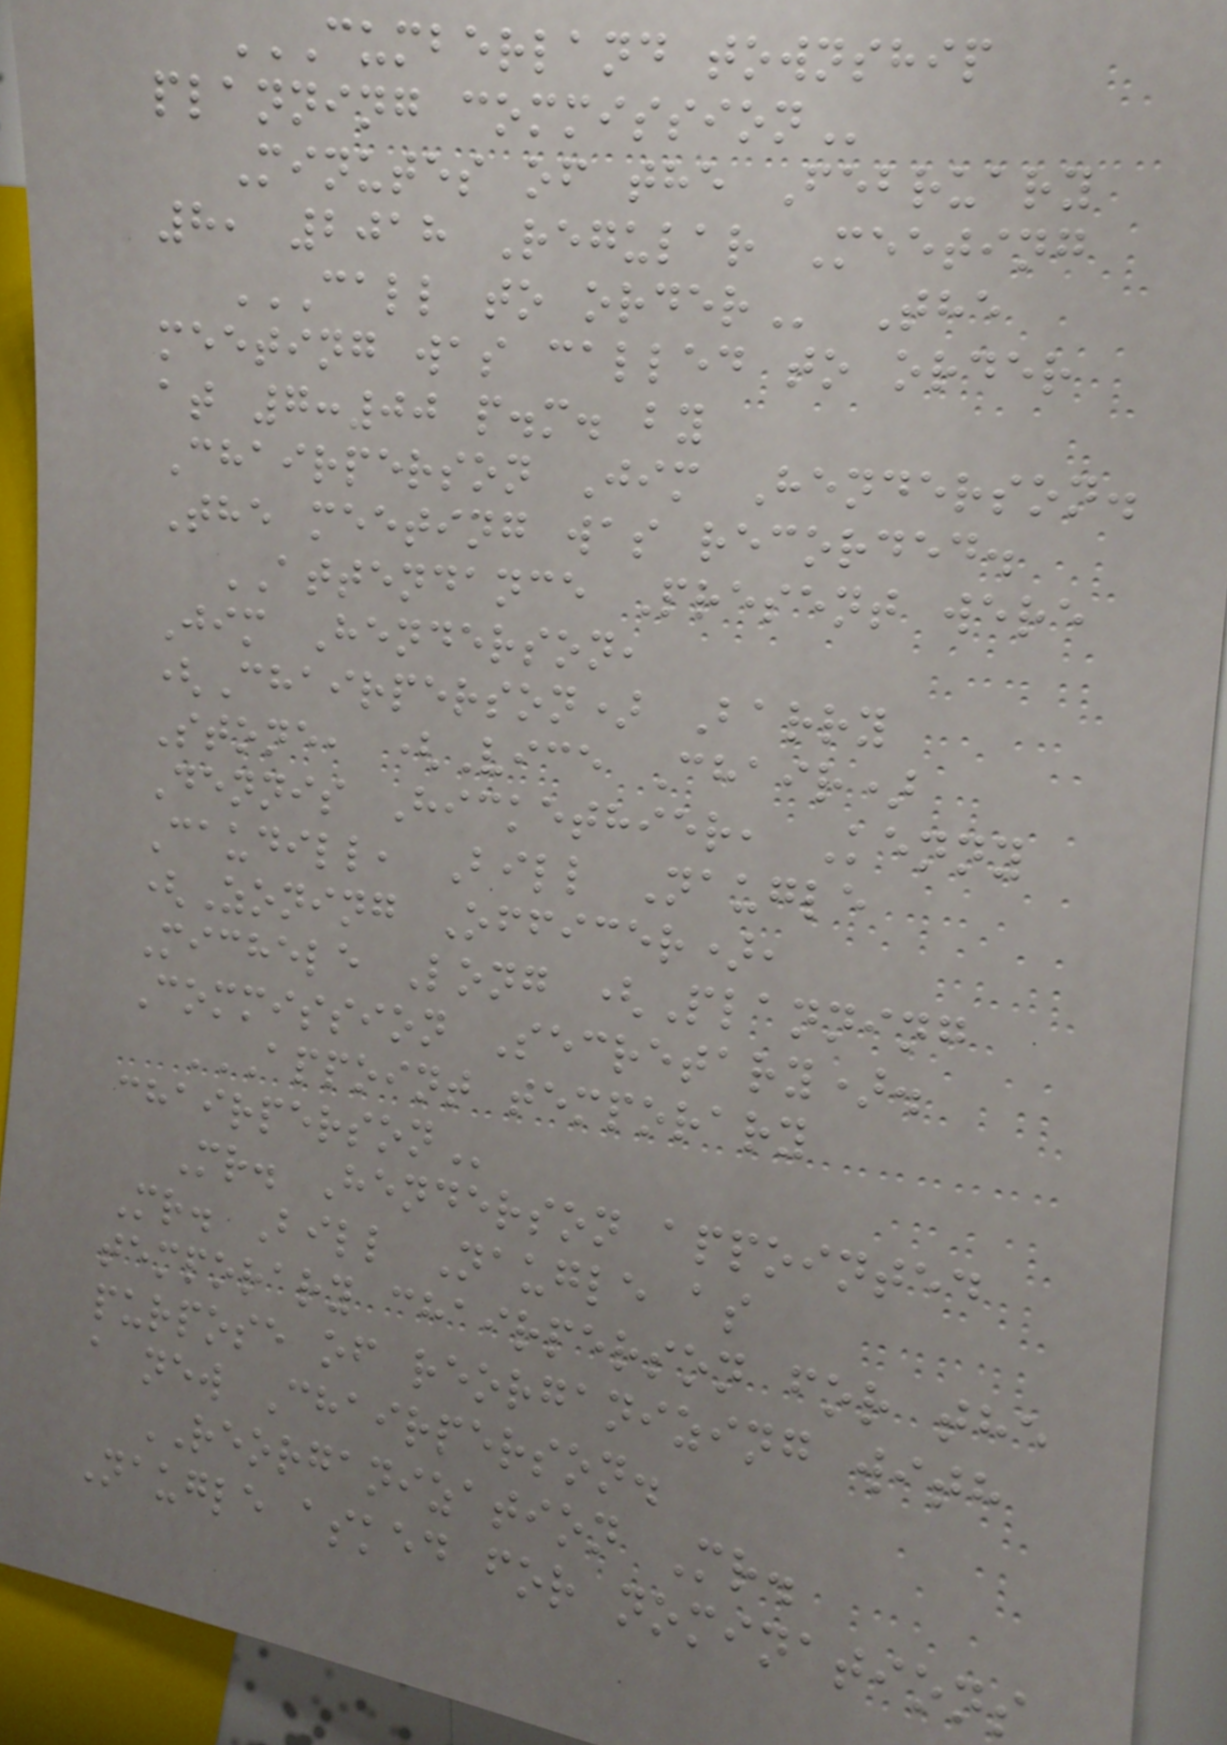CUMBERLAND TOWNSHIP
PLANNING COMMISSION
Minutes of the February
8, 2018 Regular Meeting
CALL TO ORDER The
meeting was called to order
at 7:00 p.m. by
Chairperson Jim Henderson.
The meeting was recorded.
ATTENDANCE Present were
Jim Henderson,
(Chairperson) Barry
Stone, (Vice Chair)
Dennis Hickethier, Kenny
Caudill, Bill Naugle
(Zoning Officer),
Michele Long (Planning
Commission Secretary).
APPOINT TEMPORARY
CHAIRPERSON
Mr. Henderson appointed
Mr. Bill Naugle as
temporary chairperson for the
purpose of reorganizing with
a new Chairperson.
REORGANIZATION Mr.
Naugle asked for nominations
